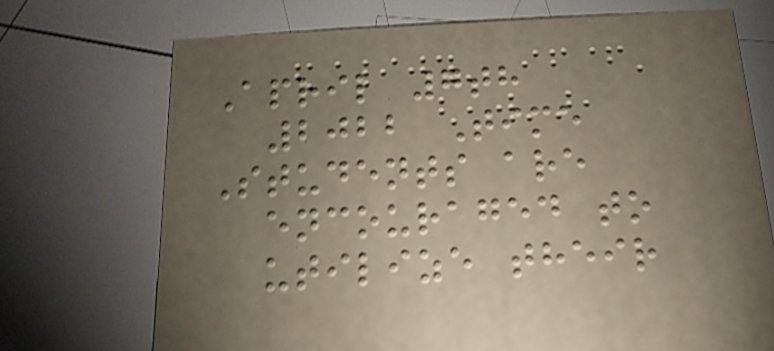April 7th
2022 Time
Students are
encouraged to
utilize their
